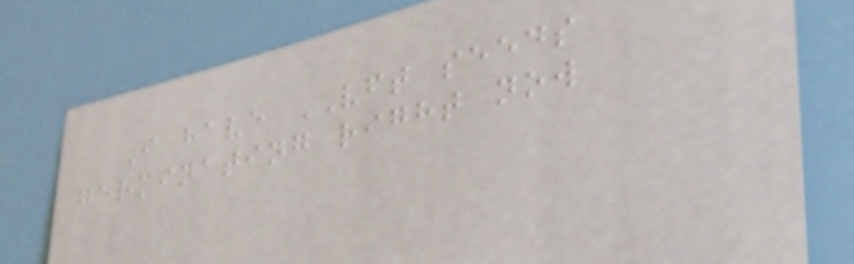I have VFT seeds
germinating right now
